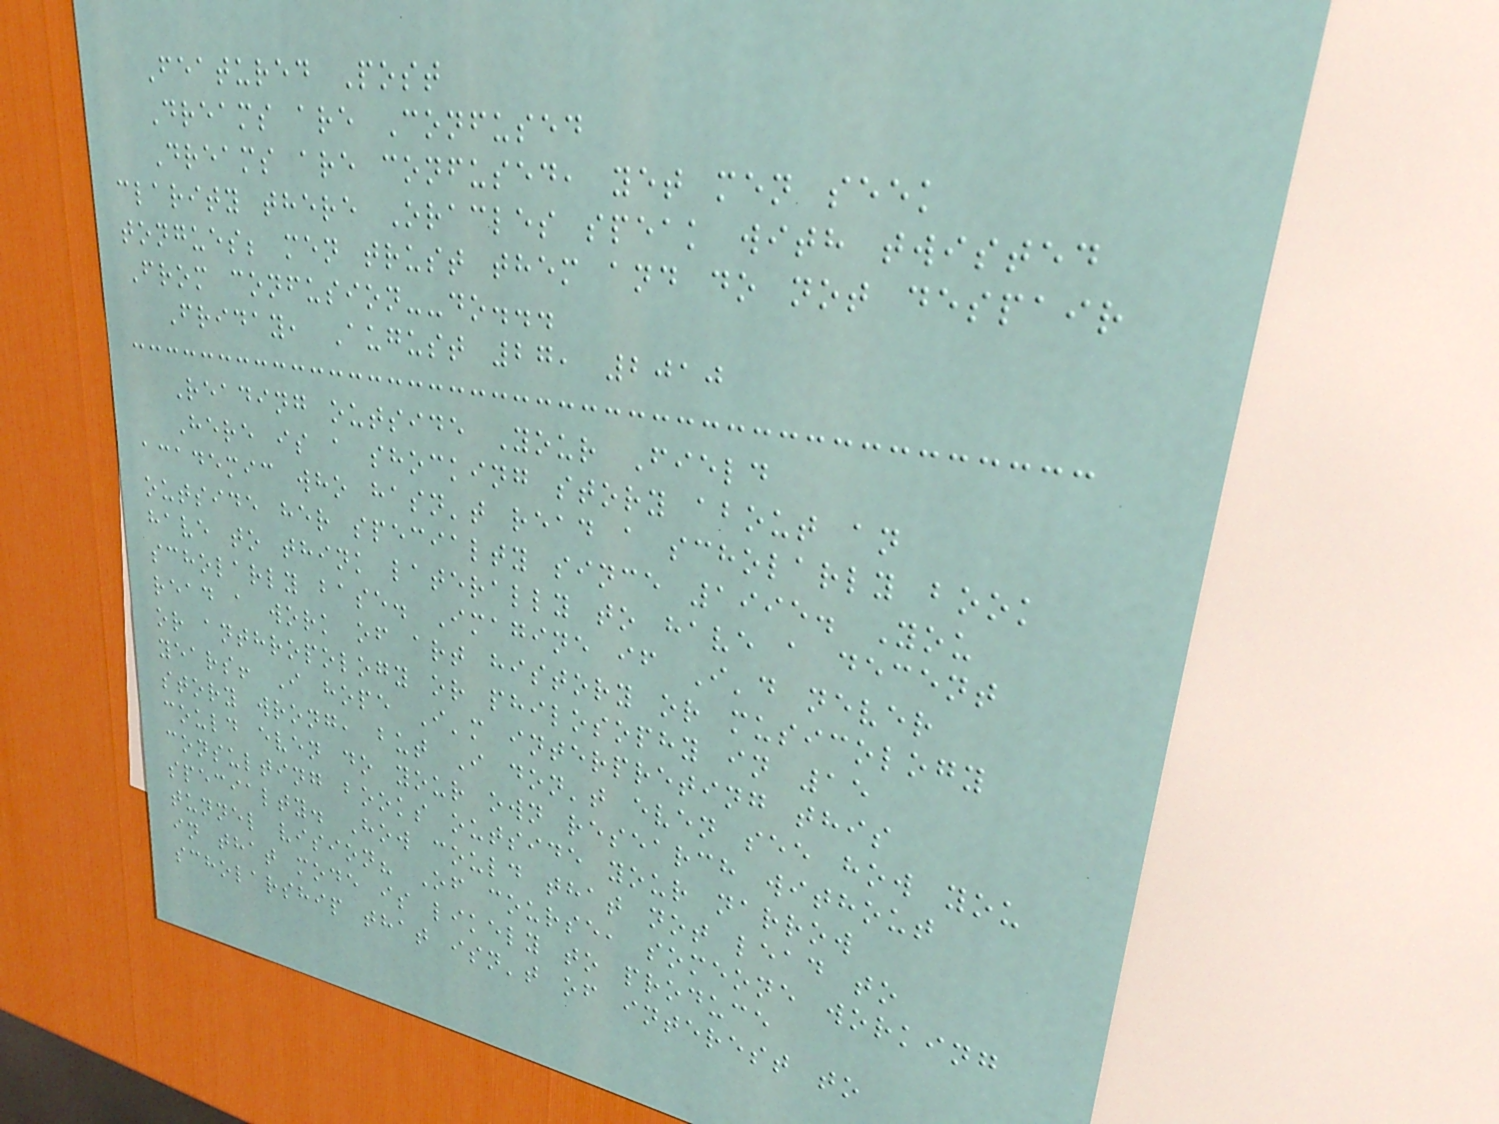Featured Post
Dreams are Confused
Dreams are confused, yet men seek
clarity there Oracles speak with twisted
tongues; men trust them and do not despair
From confusion--do...
Friday, August 27, 2010
Reading outside Your Field
Here is a shocking story about an
academic who hasn't read a scholarly book
outside her specialty since 1995. You
have to think laterally to have a decent
scholarly base. Imagine if I'd never
read a work of art history or musicology
or anthropology or philosophy in 15
years! I hope I'm interpreting this
story wrong, but I don't even see how you
could even do your own research without
consulting books outside your narrow
specialty. How could that not lead to
tunnel vision? Of course, someone working
in that mode is likely to produce
scholarship that isn't of interest to
